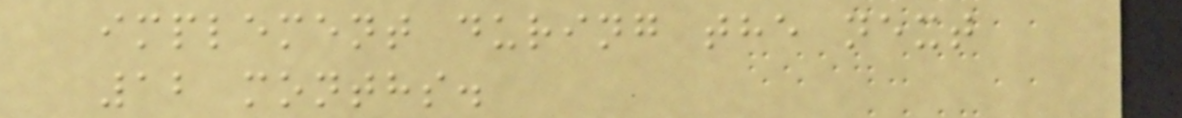implement during the next
12 months.
